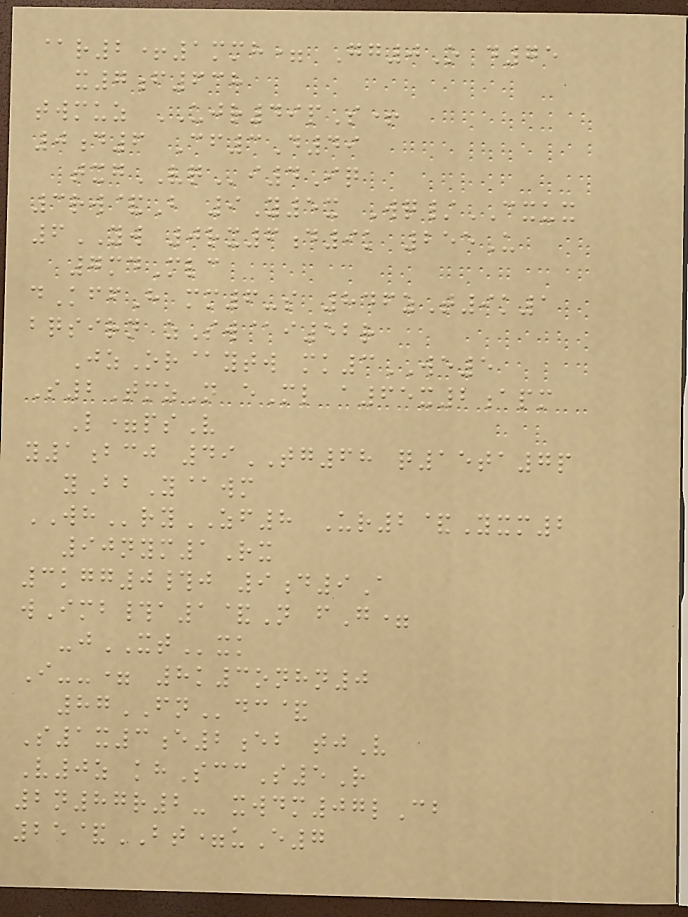@r2+1mmh= Gg0O d75
x7f638
twmuz UJR49pS+
0d6 Cf3D49
txgVQi4Iq
3rw&B 9Y5x Wq/CXUX
6YW 0rx6d9k 255U
7mdMlc
dKffH mm6-s 846zT9k1
bqsirn zSw@i52r
JzOr@ytw mk3WE5
S2TmzN eMl a65x2apm
L=psV
y1bcj 49TG68 q15ta7p
yBbY@wm
WHryZF8 Ur2&Yxm2
90nym1Rx
3kgg0#j 9d9A
wImb#a1&N fG=
-jXTxk
I--= 8k3onhn0
87FNdc&
S1x3e2eb tjV
V0z khSccS5R
2n87r2- xwdm07lCb
25&BT=uE7
